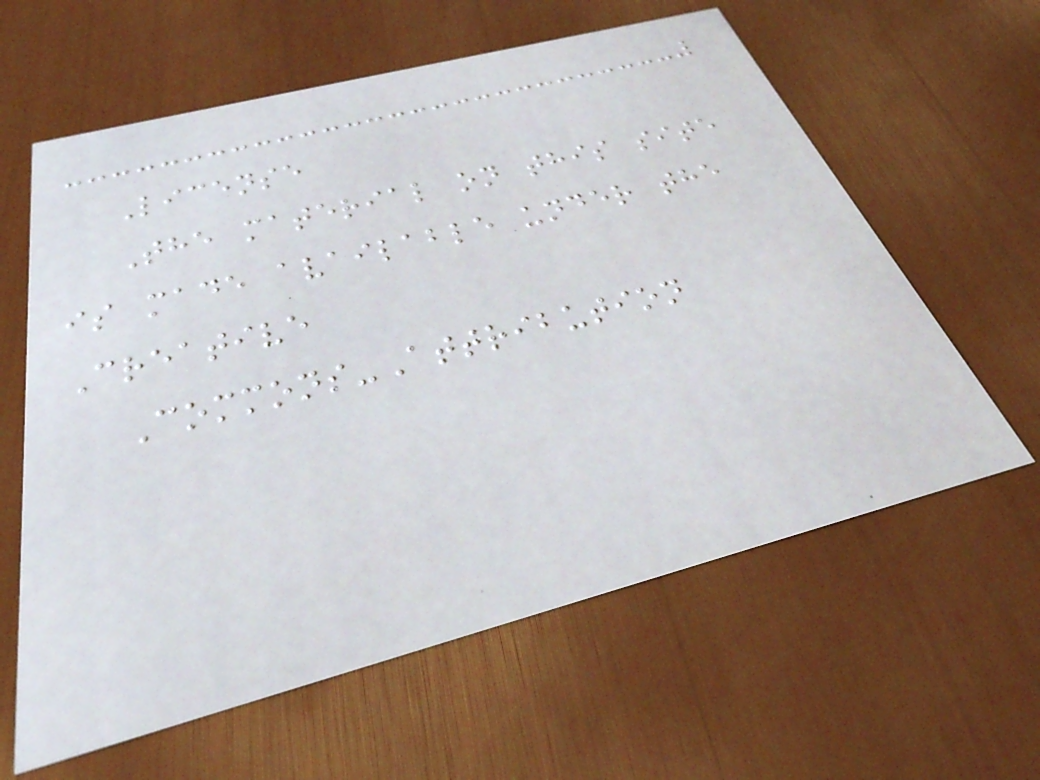License
The material on this site
is made available under the
Creative
Commons-Attribution
